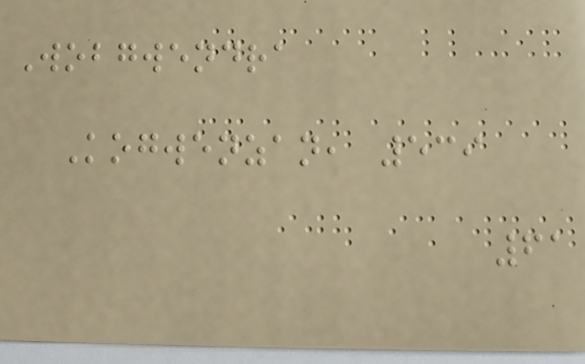Wobgwendra
Kogwenzan, 539
61
